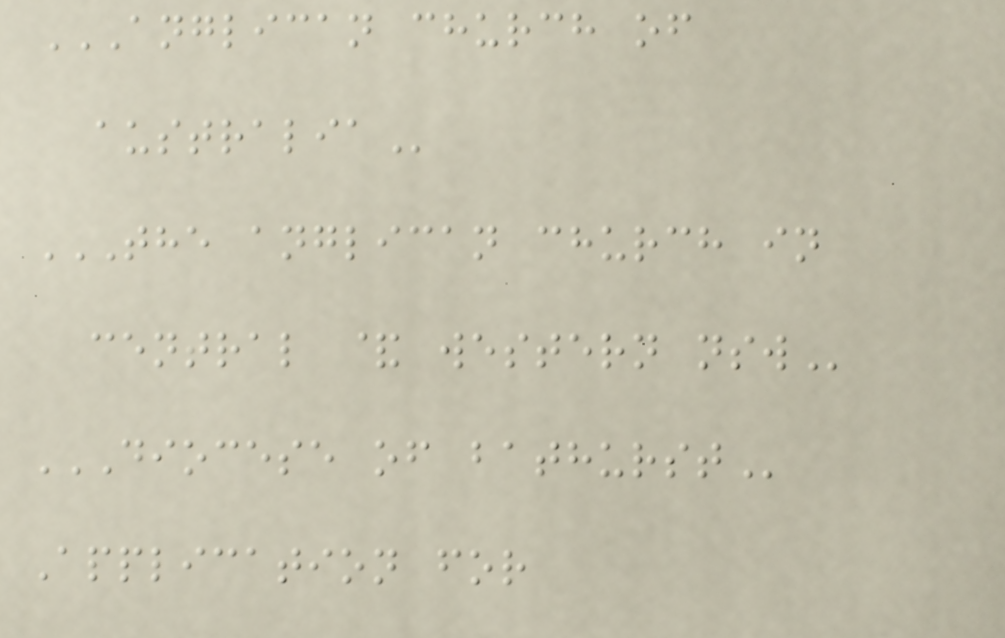ANGLICAN CHURCH OF
AUSTRALIA
THE ANGLICAN CHURCH IN
CENTRAL & WESTERN NSW
DIOCESE OF BATHURST
Application for
